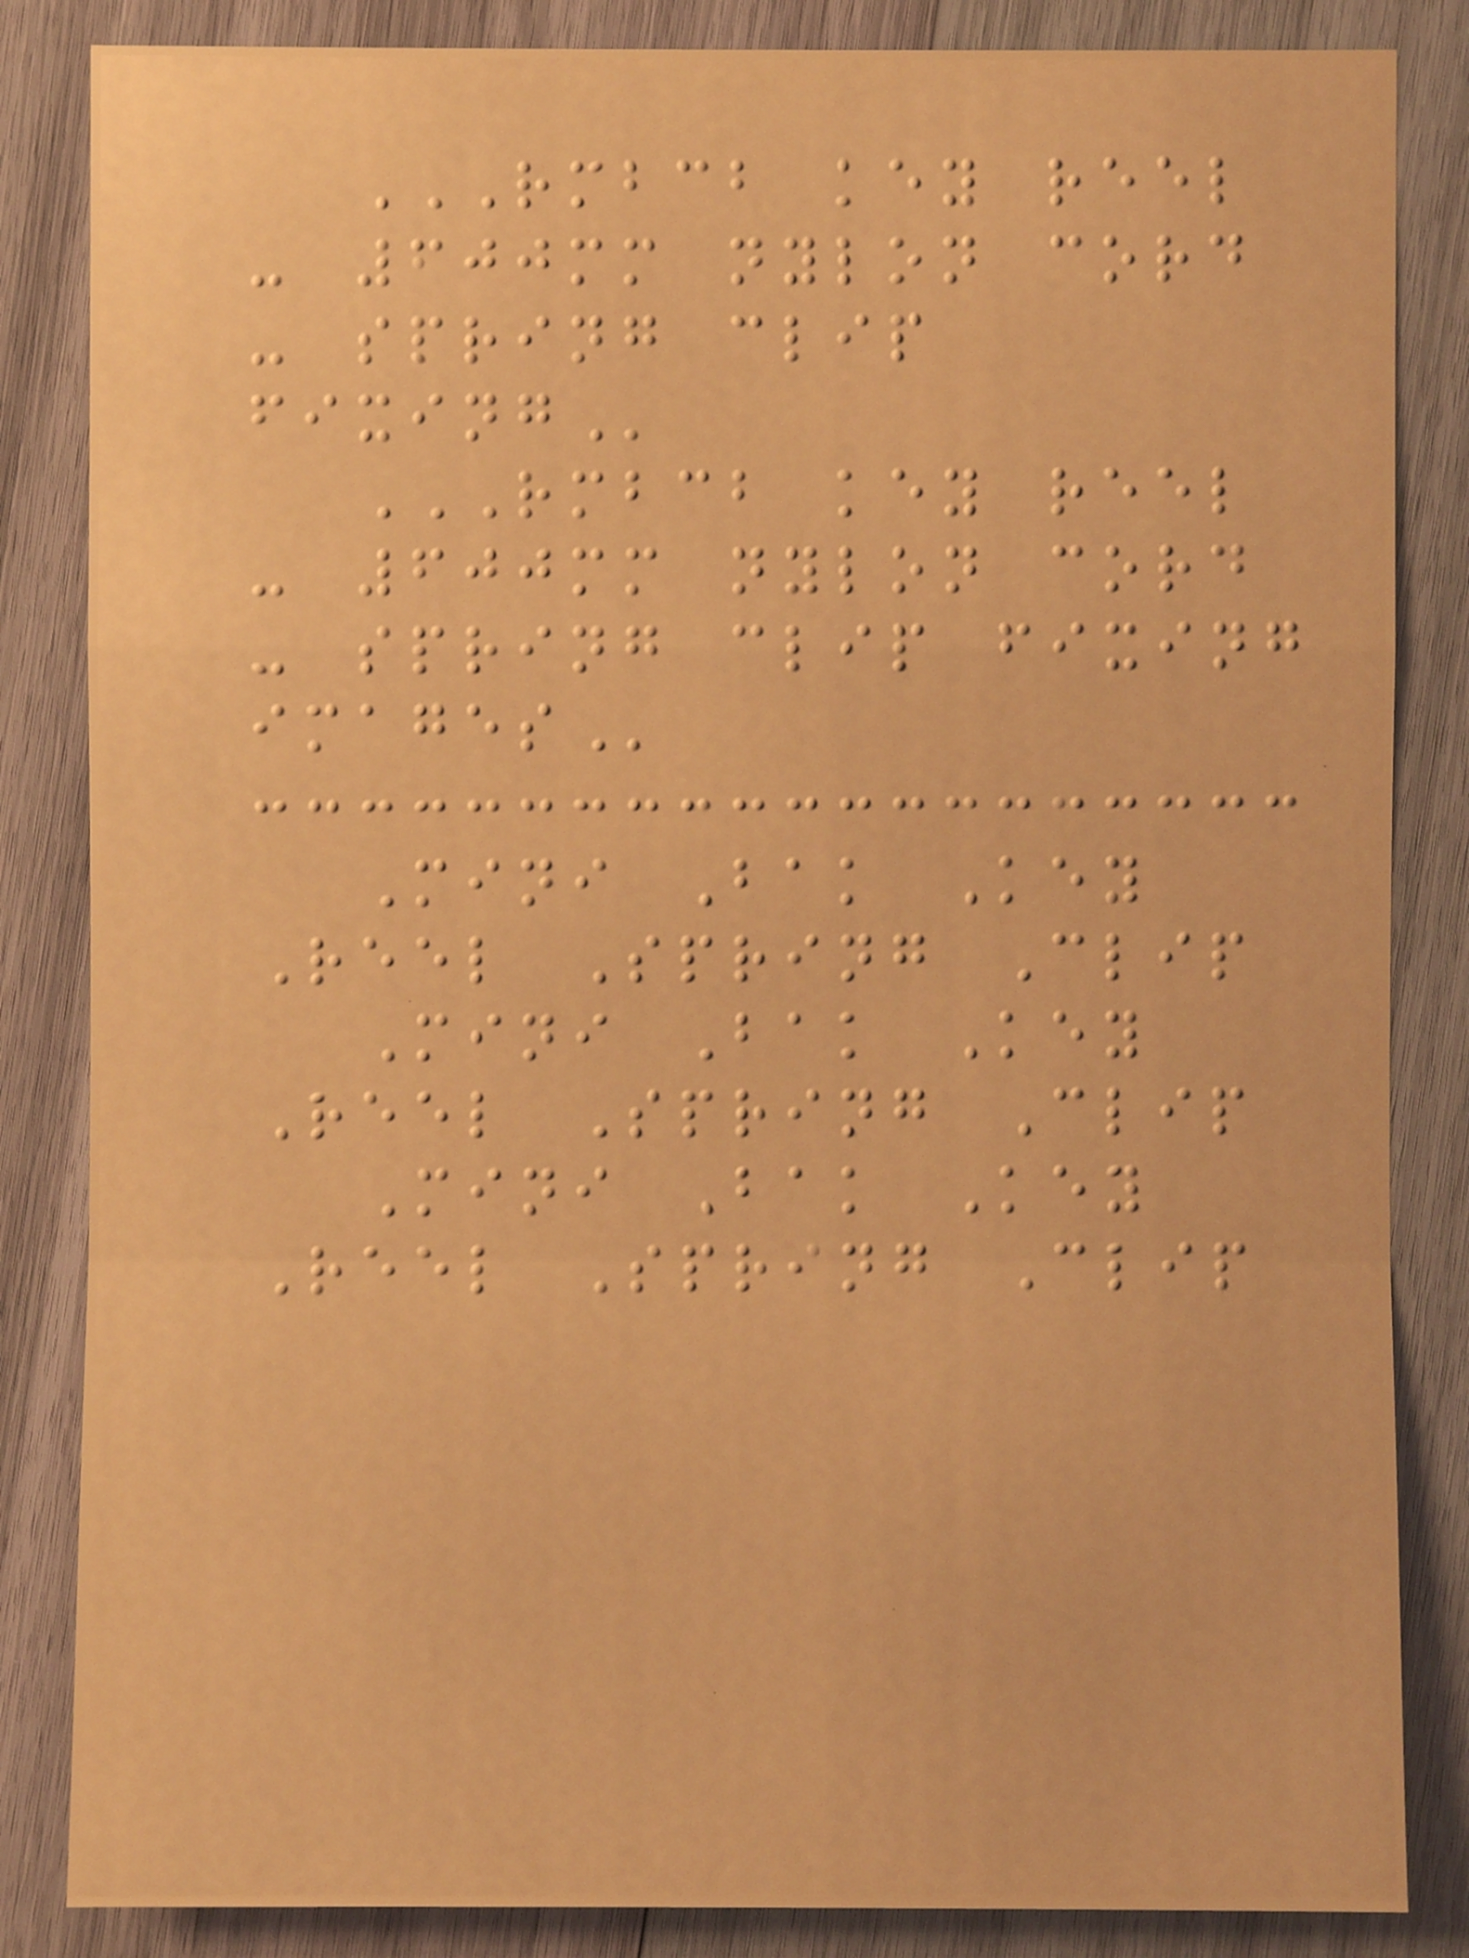RMBCB KEY REEL
- 600MM NYLON CORD
- SPRING CLIP
FIXING
RMBCB KEY REEL
- 600MM NYLON CORD
- SPRING CLIP FIXING
IMAGES
Mini Bak Key
Reel Spring Clip
Mini Bak Key
Reel Spring Clip
Mini Bak Key
Reel Spring Clip
